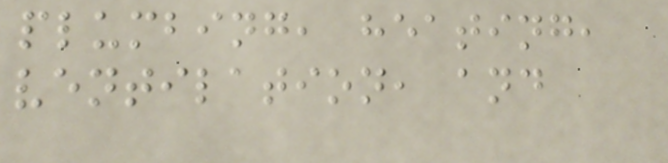plumbing, heating,
ventilation, and
